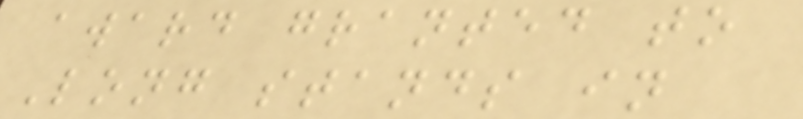award granted to
Long stands in
